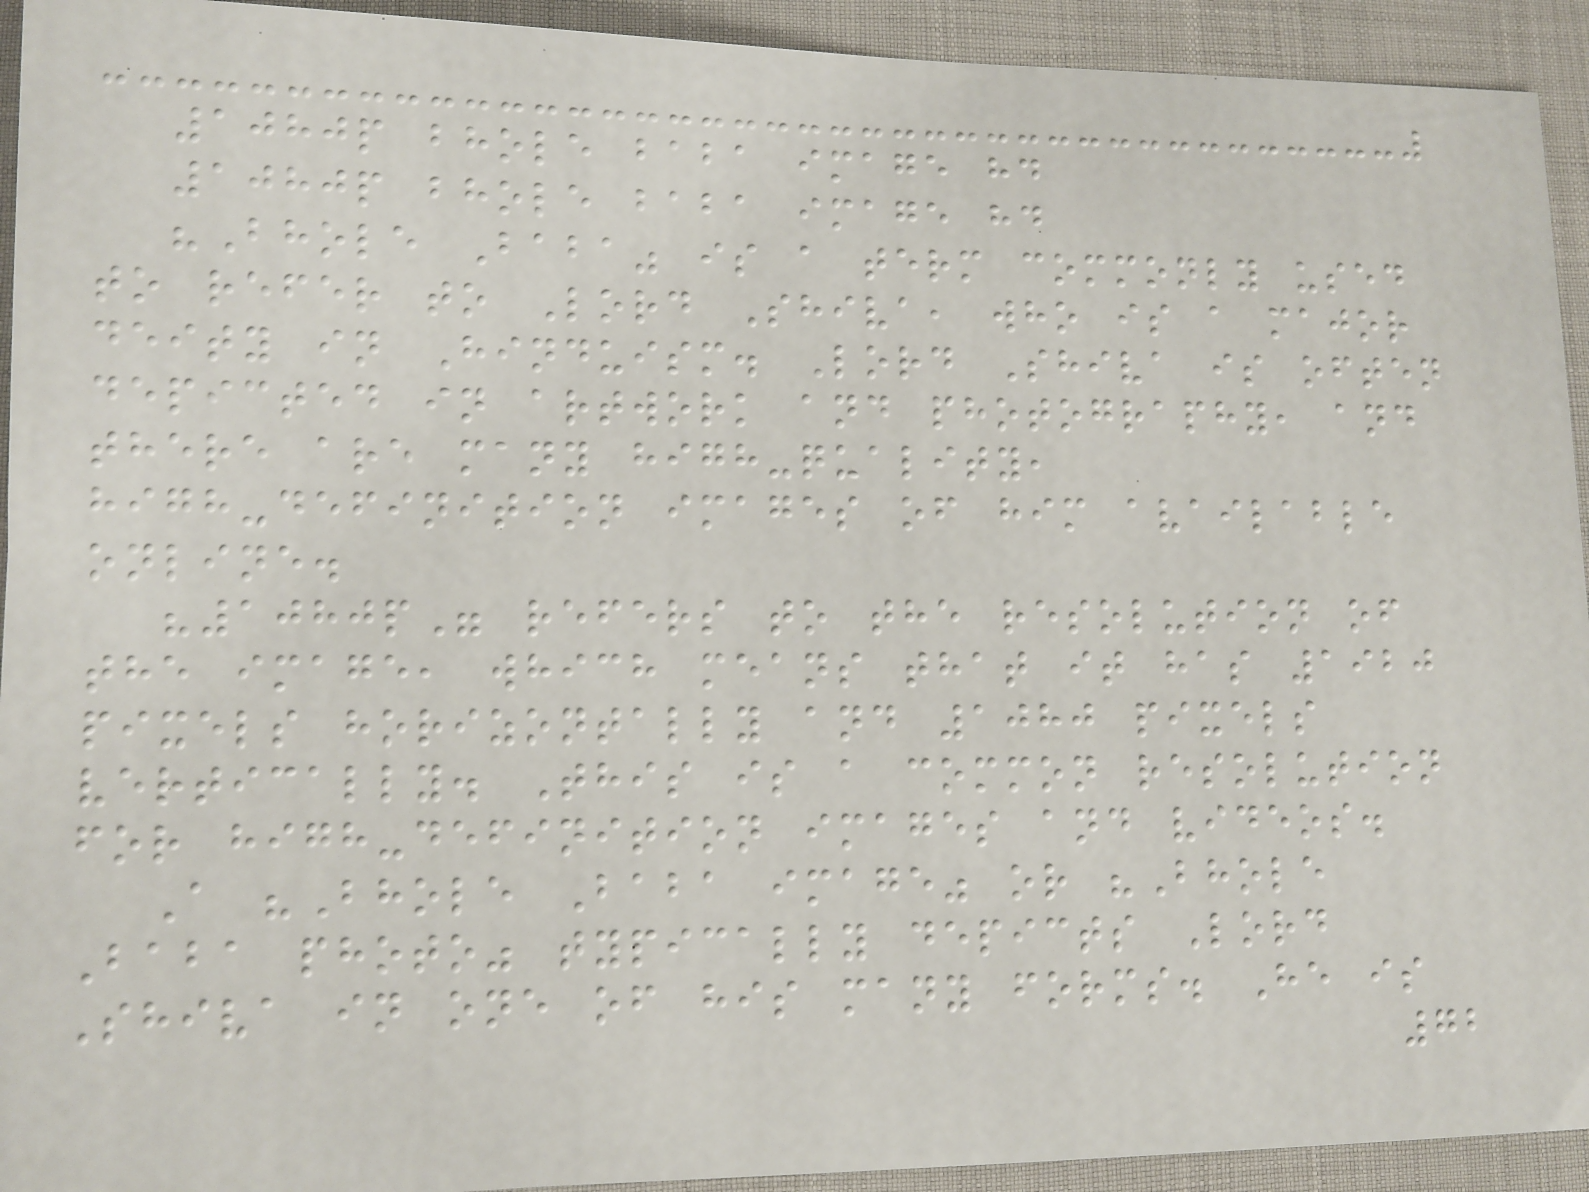1080p bhole baba image hd
1080p bhole baba image hd
"Bhole Baba" is a term commonly used
to refer to Lord Shiva, who is a major
deity in Hinduism. Lord Shiva is often
depicted in artwork and photography, and
there are many high-quality,
high-definition images of him available
online.
"1080p" refers to the resolution of
the image, which means that it has 1920
pixels horizontally and 1080 pixels
vertically. This is a common resolution
for high-definition images and videos.
A "Bhole Baba image" or "Bhole
Baba photo" typically depicts Lord
Shiva in one of his many forms. He is
72
